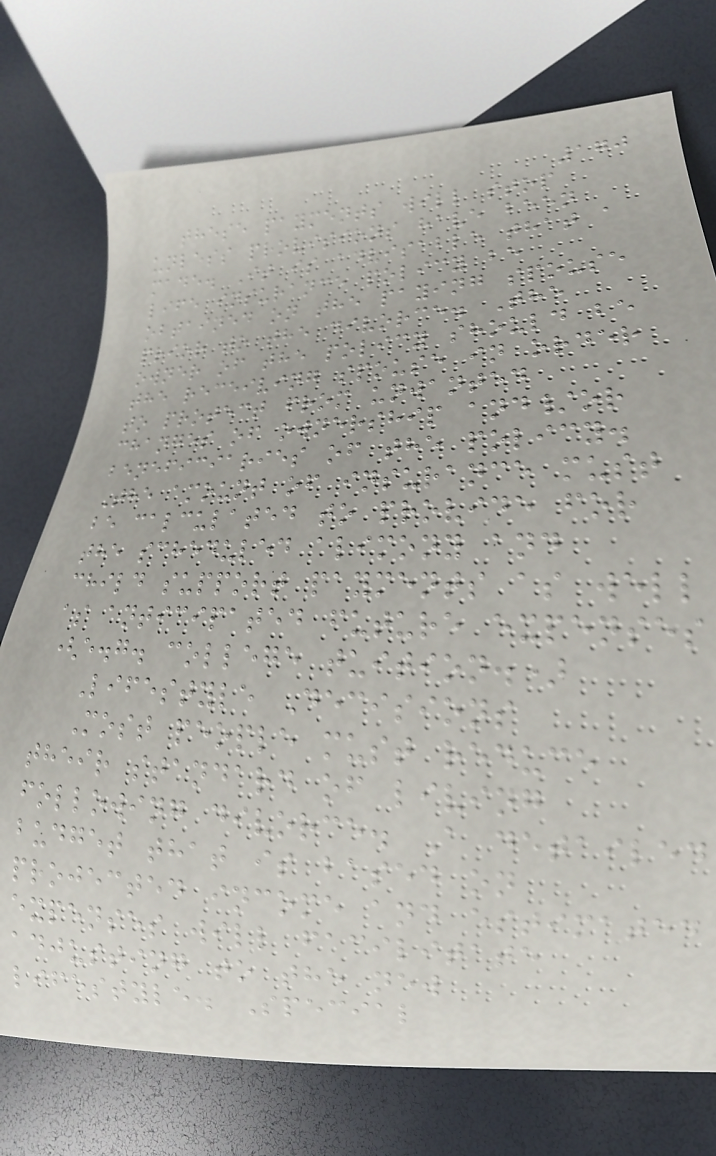170
these payments will stop
unless provisions have been
made. It is advisable that a
life insurance policy be
obtained on the paying spouse
prior to the divorce. The
owner of the policy should be
the receiving spouse in order
to protect from unwanted
changes of ownership and/or
beneficiaries of the policy.
The amount of insurance must
be calculated to provide for
the scheduled alimony and
child support payments as well
as anticipated future expenses
(e.g. college tuition.)
Lifestyle Decisions
Most people must reduce
their standard of living
following divorce. A detailed
budget that is based on
projected income and estimated
expenses will facilitate
adjusting to the new
lifestyle. Special
